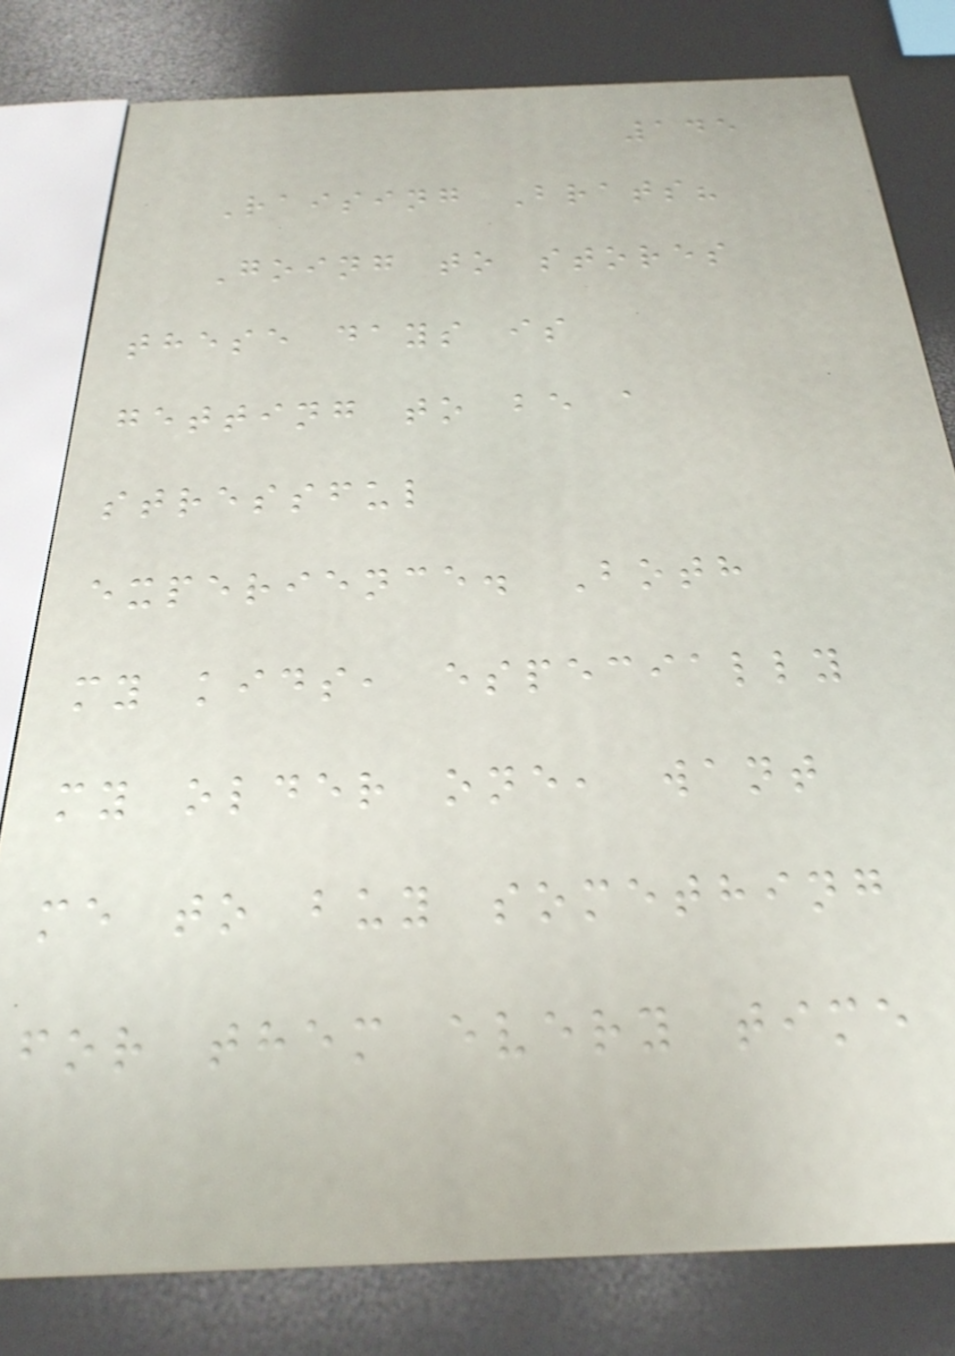145
Raising Brats?
Going to stores
these days is
getting to be a
stressful
experience. Both
my kids, especially
my older one, want
me to buy something
for them every time
